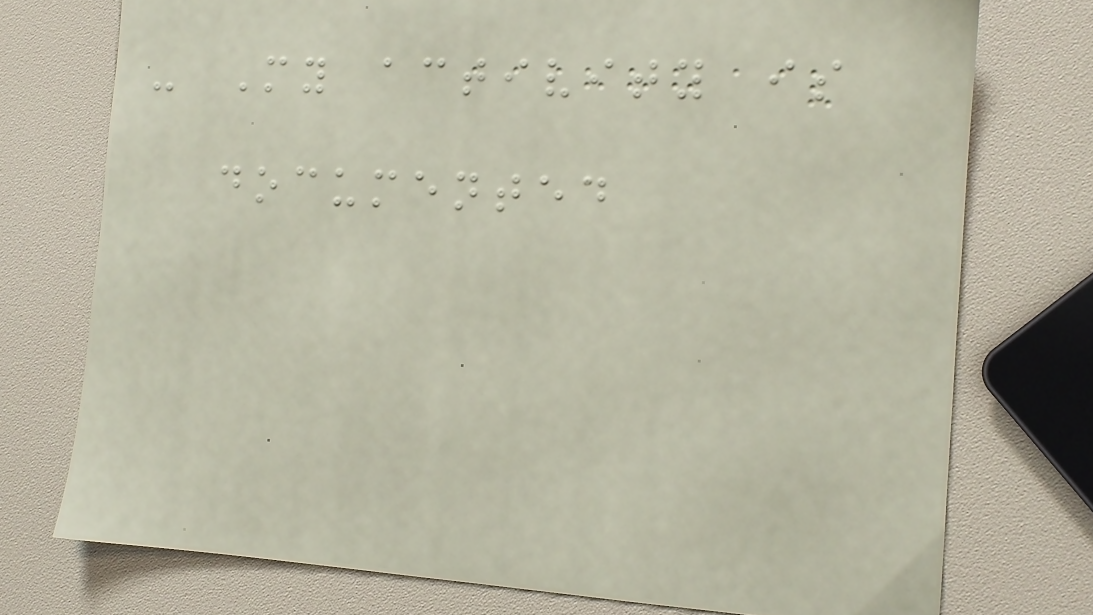- My activity is
documented
